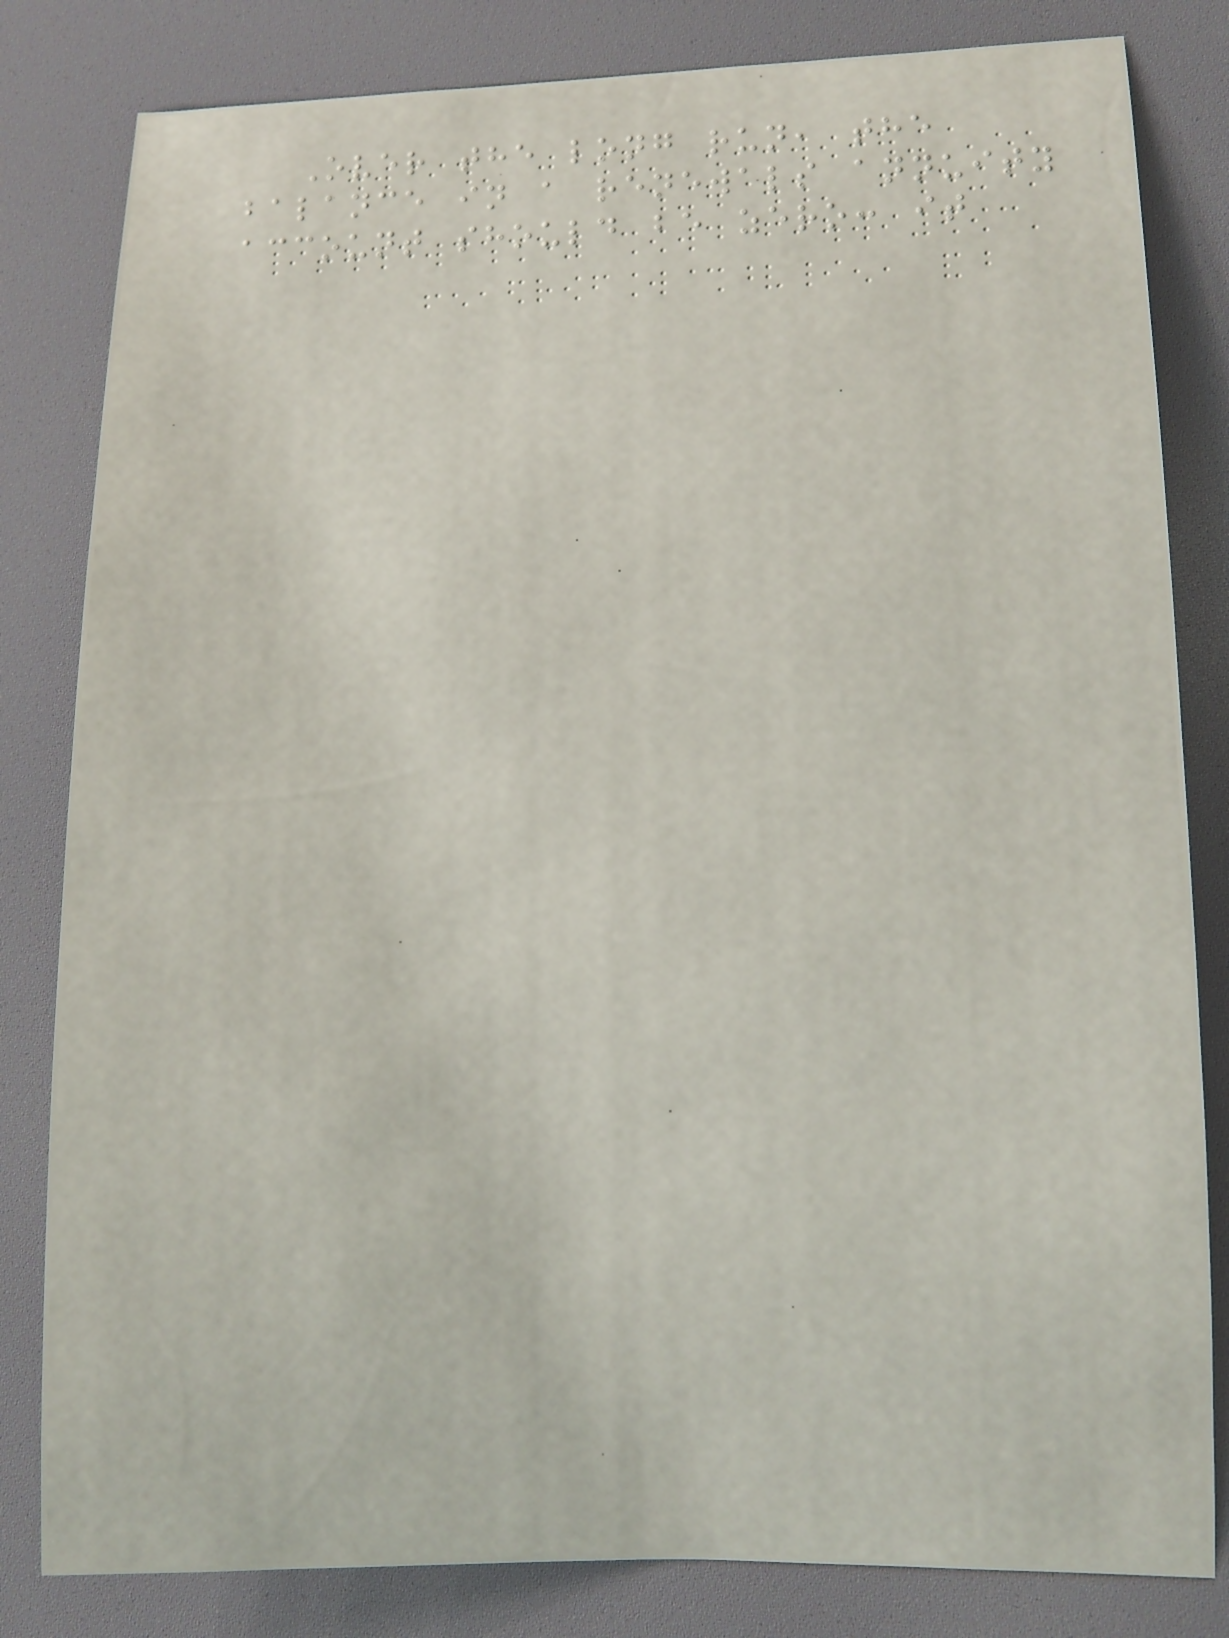Over the long run, the
balance in a renewals annuity
account should be zero: it
